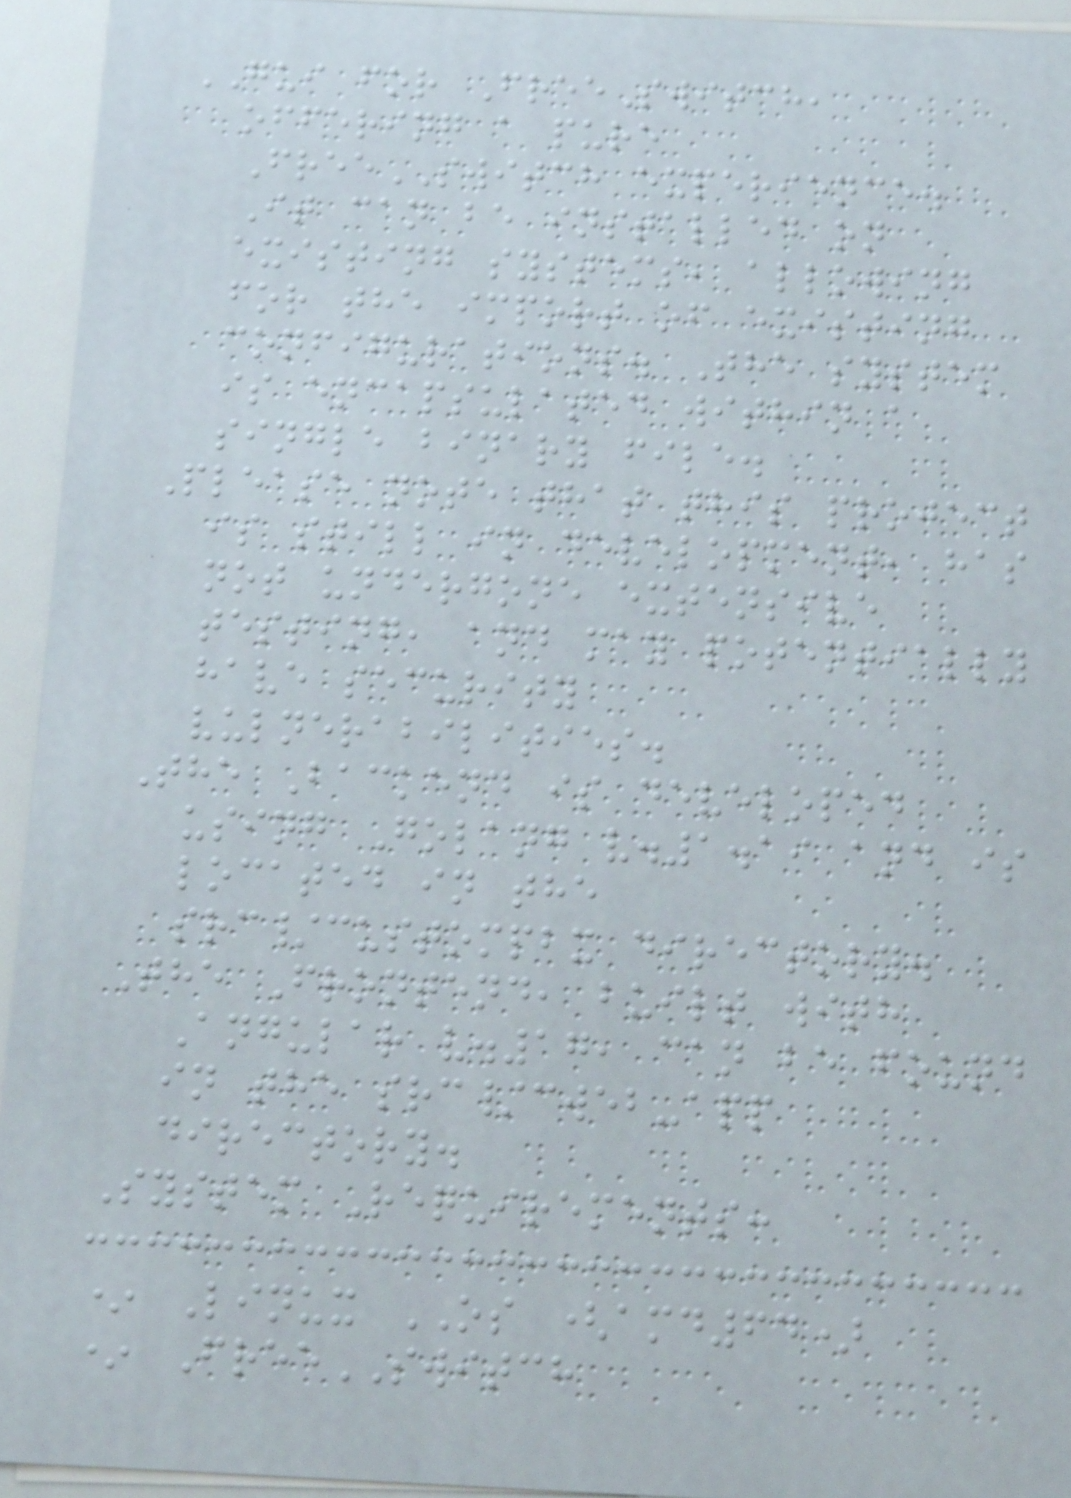GUI for FreeSwitch,
offering a pure
FreeSWITCH experience.
It can be installed on
existing systems, allowing
for the import of existing
configurations. The system
is encapsulated within a
single binary file.
Please note that this project
is still in development, has
not undergone extensive
testing, and may potentially
have security
vulnerabilities.
The Backend is developed
using Golang v.1.19 and is
located in the
src/custompbx directory.
The Frontend, built with
Angular v.17, can be found
in the src/cweb-app
directory.
System Requirements:
* Linux OS (amd64)
* FreeSWITCH
